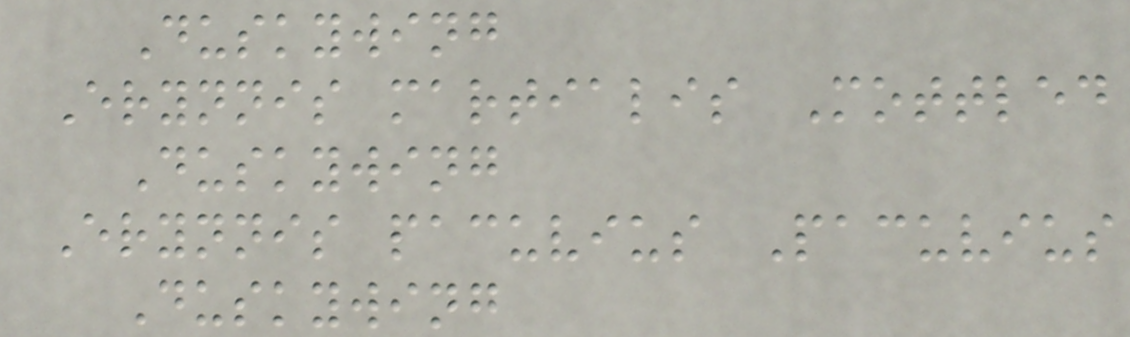Duskywing
Erynnis martialis Mottled
Duskywing
Erynnis pacuvius Pacuvius
Duskywing
